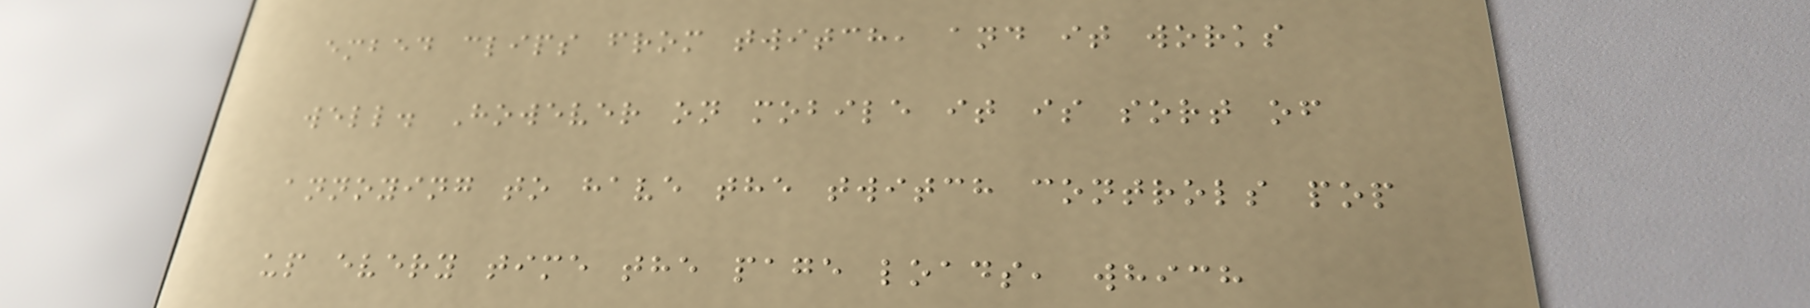embed clips from twitch, and it works
well. However on mobile it is sort of
annoying to have the twitch controls pop
up every time the page loads, which
